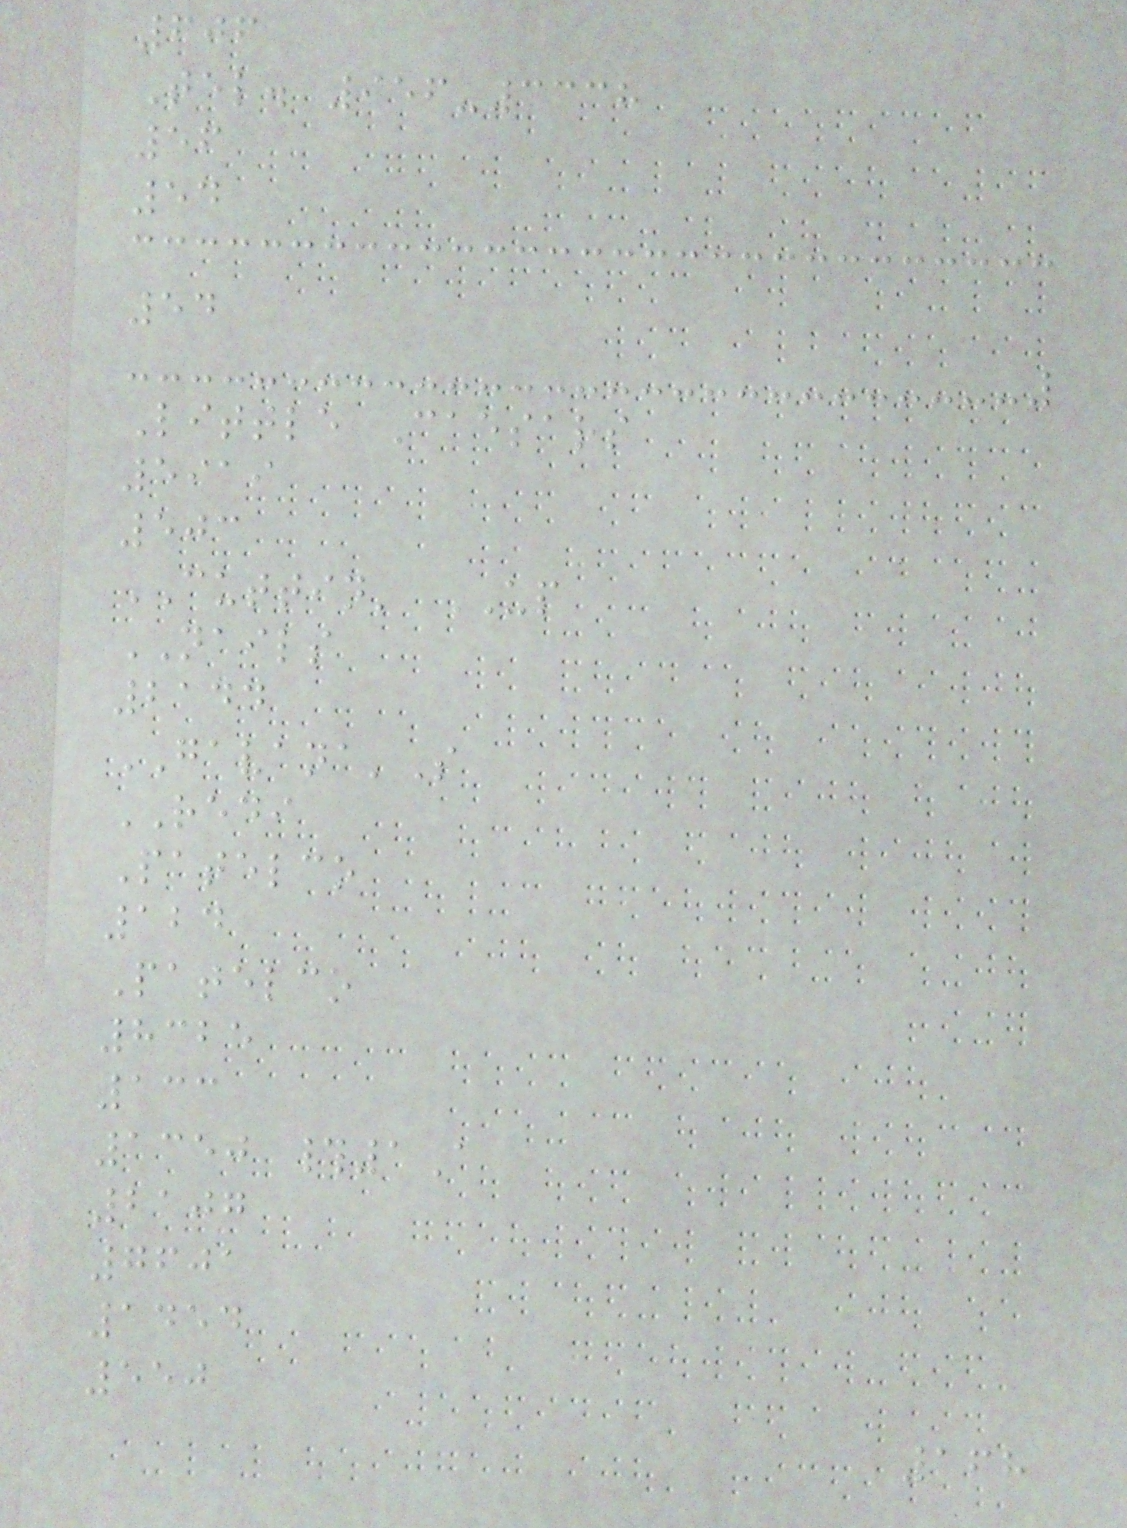606
Tel. 956-3338
56
54
54
Little Caesars
5919
503
CUTTIN' UP
NAILS
2144
GAVANA'S
REDI
Patelco
124
Patelco
8325
133
1350 #1A
2107
7601
1454
550
168
